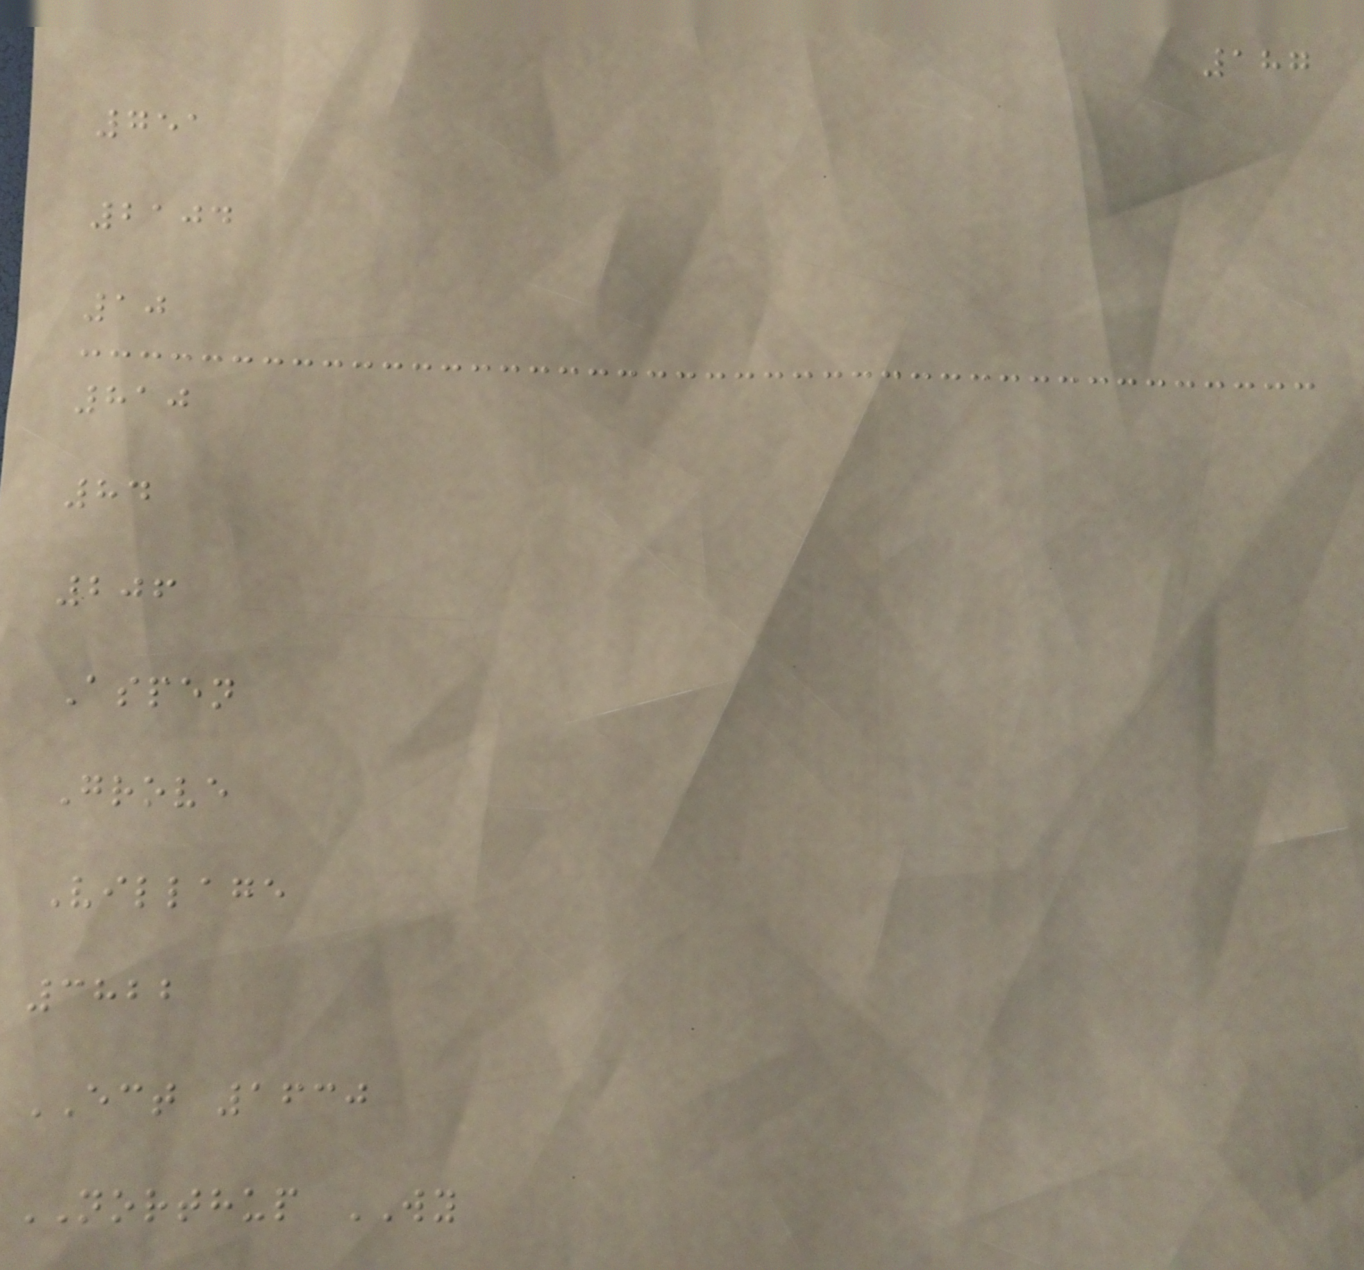187
751
2104
10
810
84
206
Aspen
Grove
Village
3822
ECT 1630
NORTHUP WY
